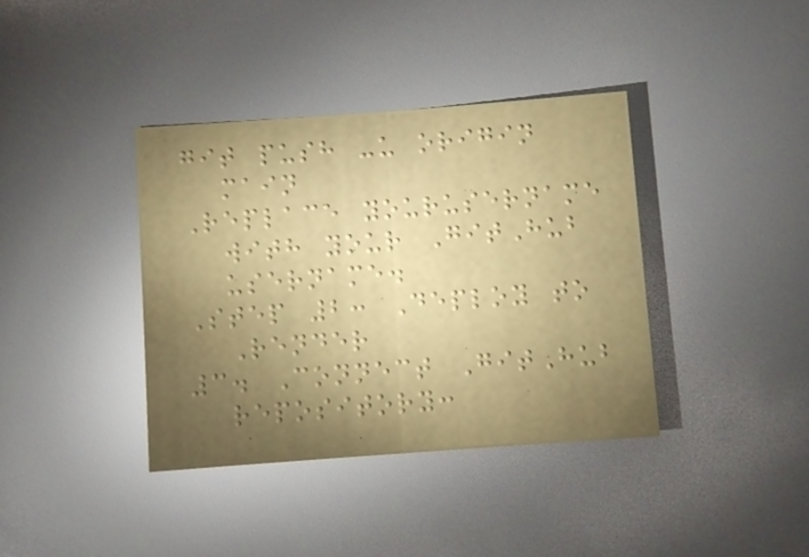git push -u origin
main
Replace yourusername
with your GitHub
username.
Step 2: Deploy to
Render
3. Connect GitHub
repository:
